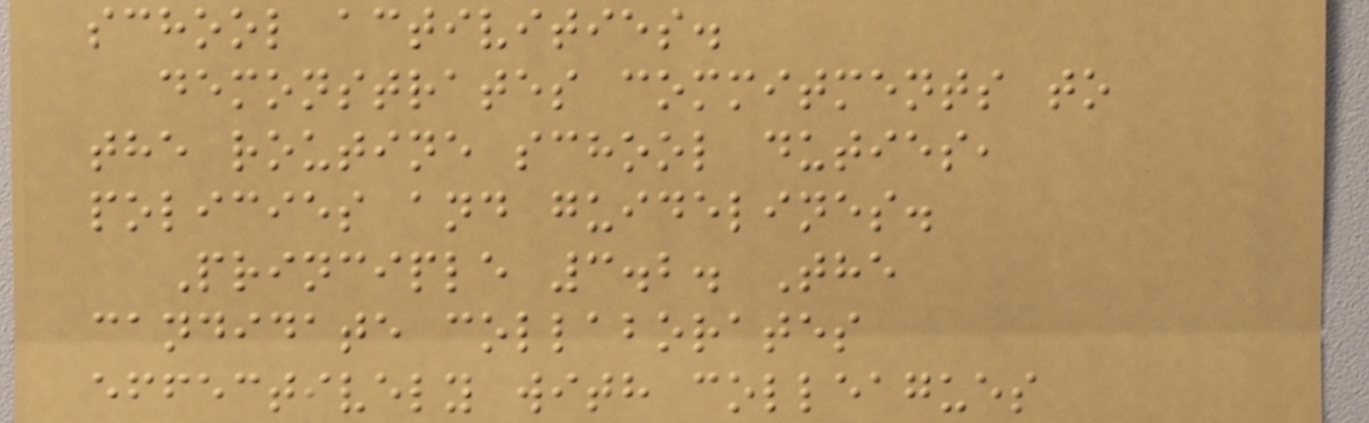school activities.
demonstrates commitments to
the routine school duties,
policies and guidelines.
Principle 3.2. The
candidate collaborates
effectively with colleagues
